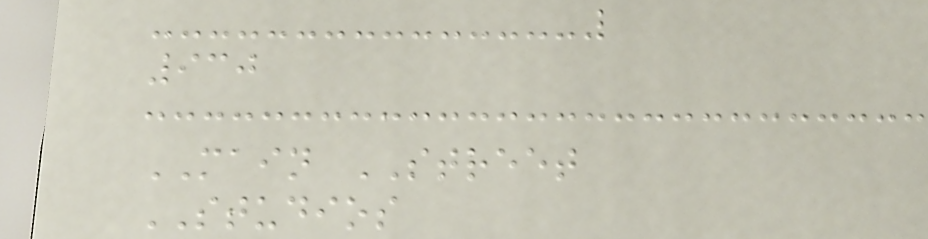930
MAIN STREET
STUDIOS
